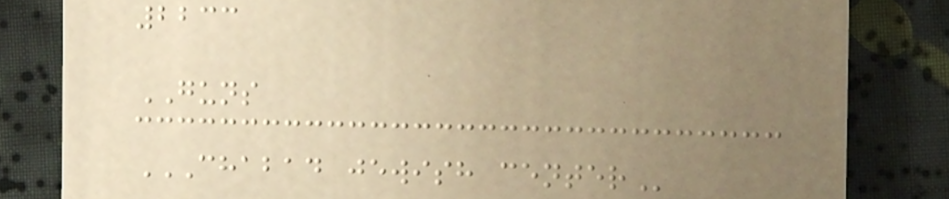2233
GUNS
CHABAD JEWISH CENTER
